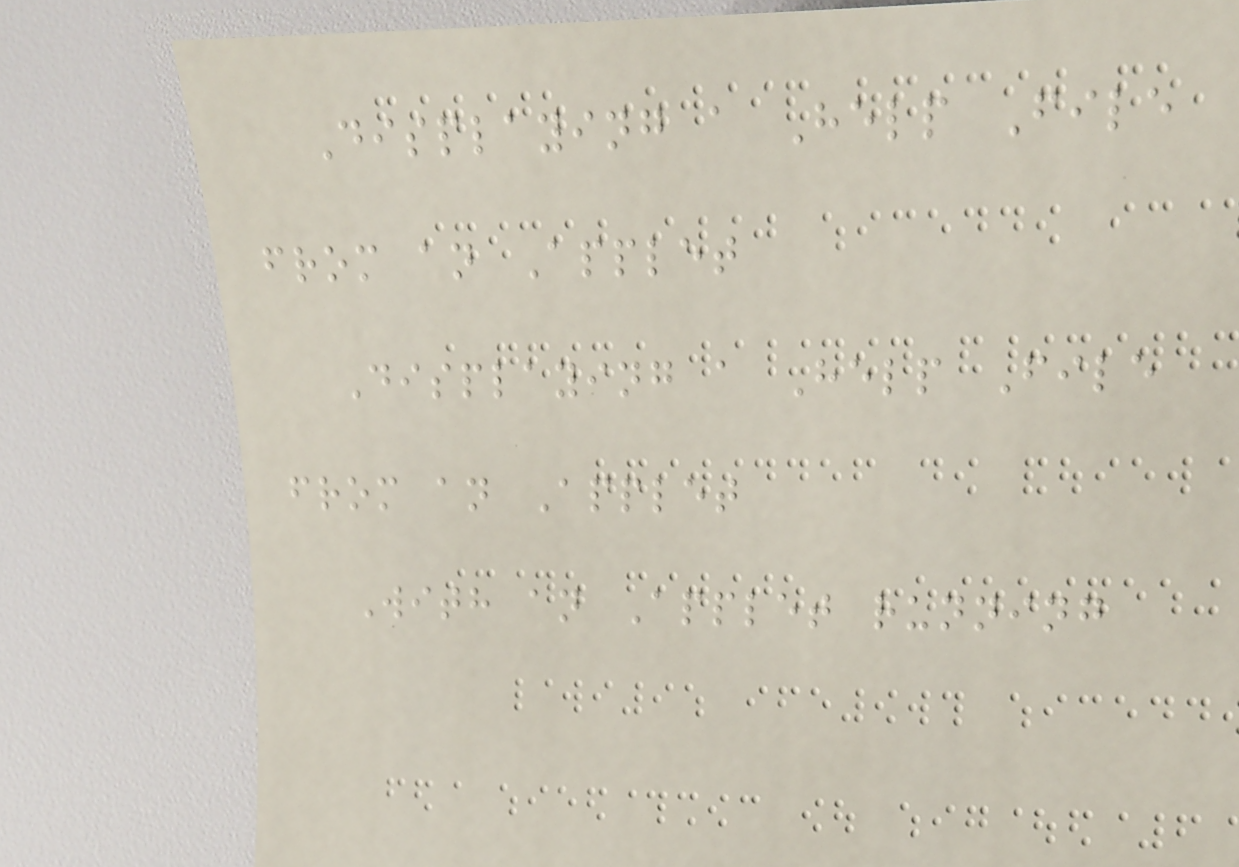Displaying a Help File
from an Applet
Displaying a Help File
from an Applet
With an Applet running
